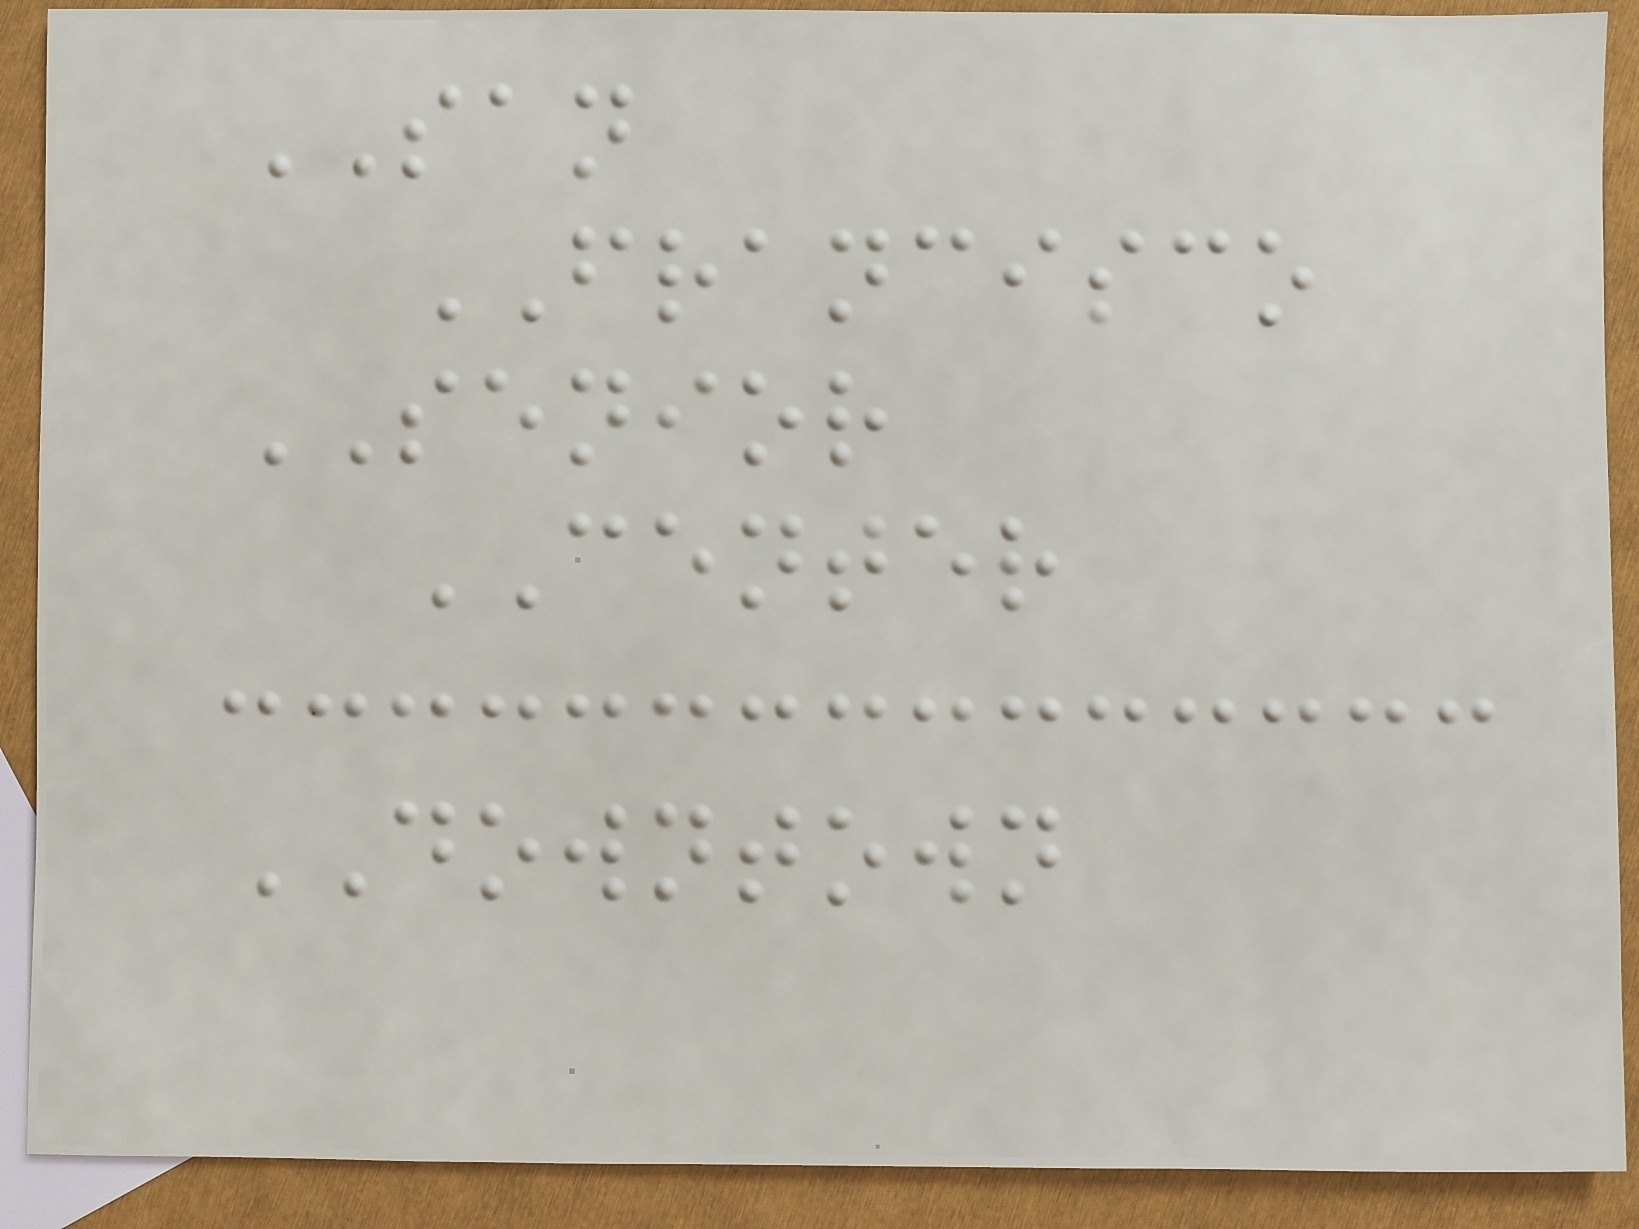SAN
FRANCISCO
SENIOR
CENTER
DOWNTOWN
